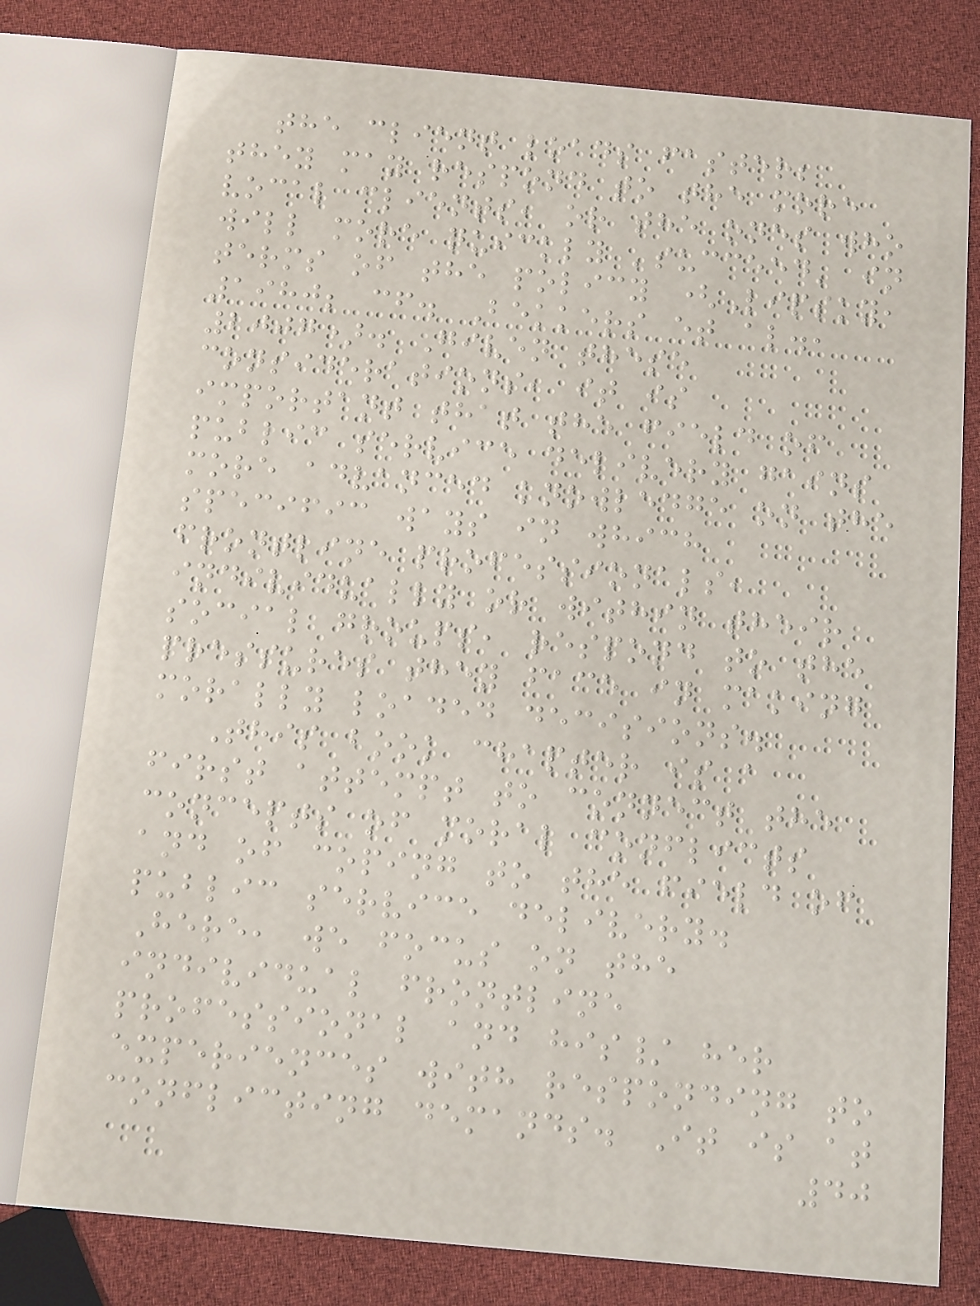the client loads faster;
they may respond to the more
vocal clients, or the ones who
will more quickly 'succeed' in
terms of the policy (Lipsky,
1980; cf. Bekkers et al.,
2007). Given these
considerations, it is
important that the field of
public service delivery gains
more advanced knowledge on the
specific ways in which
frontline professionals,
individually or within their
social groups, respond to the
pressures they face in making
morally loaded decisions.
This book chapter is a
first attempt to connect the
concepts of moral conflicts
and of coping to the field of
public service delivery.
Here, we focus on the
individual frontline
professional and his/ her
experiences with responding to
conflicting demands. It is at
40
